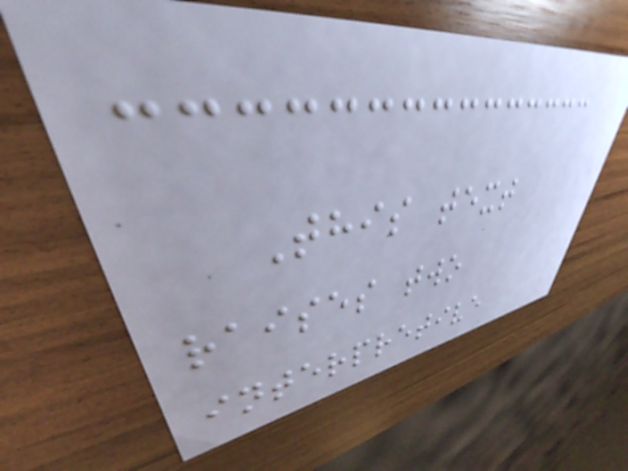This text
raises two
interpretive
